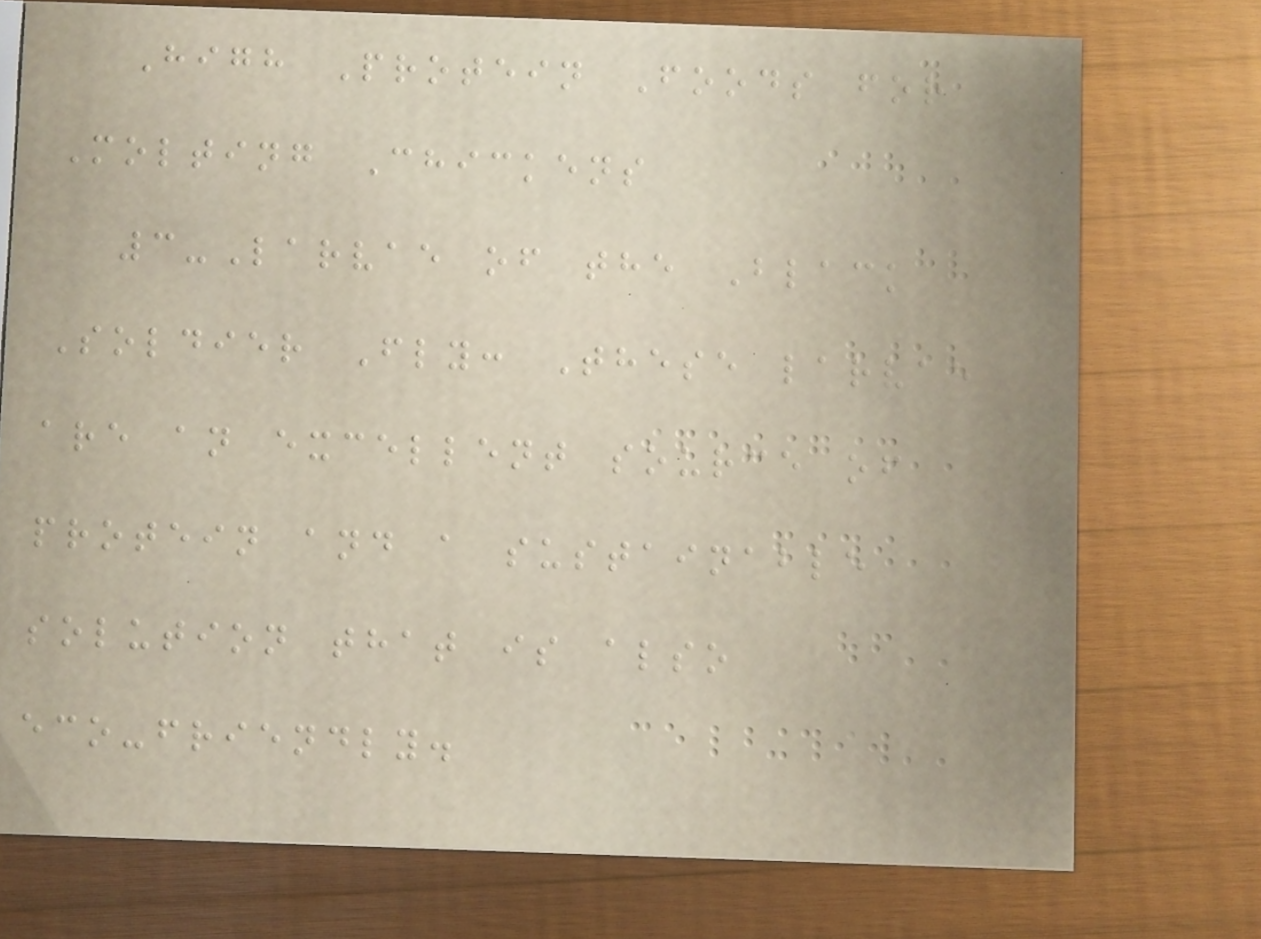High Protein Foods for
Molting Chickens
3-Larvae of the Black
Soldier Fly: These larvae
are an excellent source of
protein and a sustainable
solution that is also
eco-friendly.
